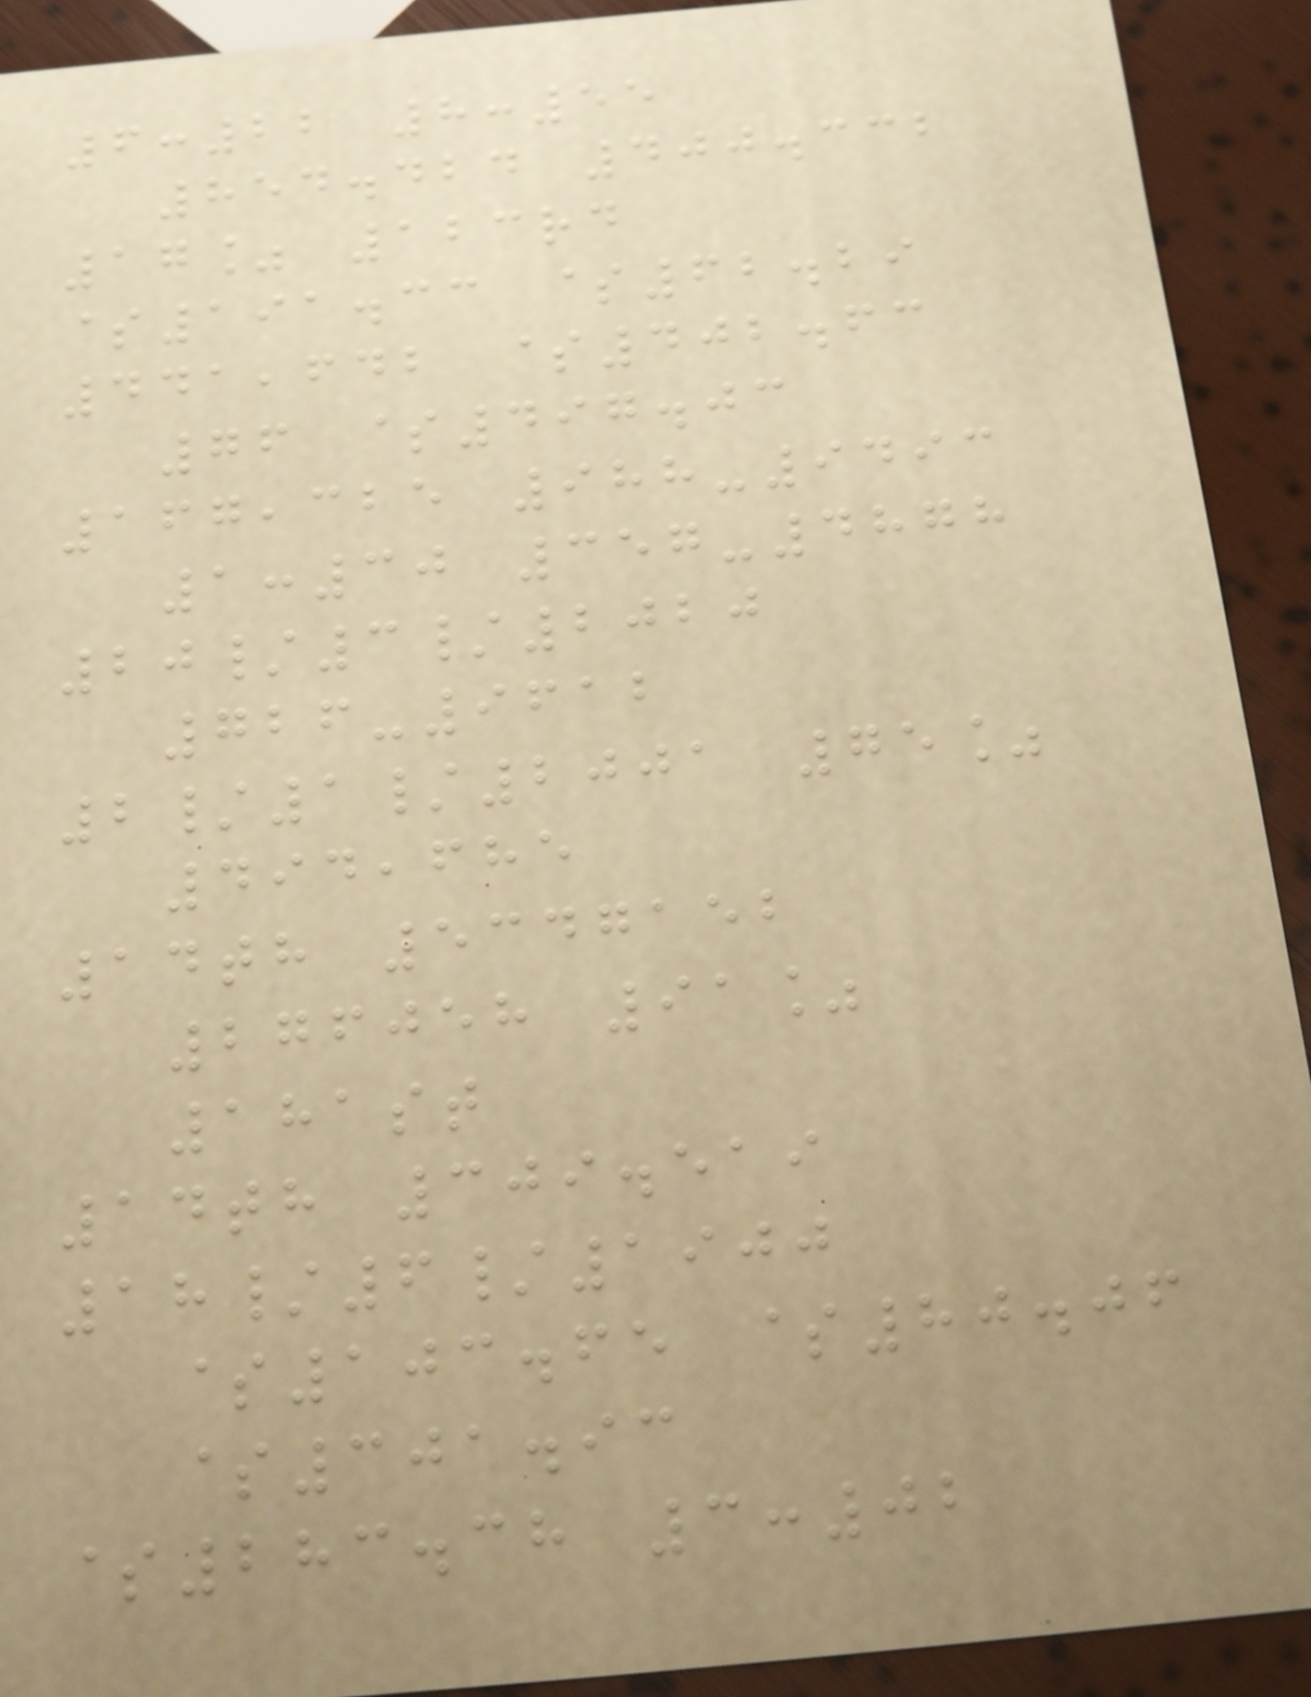6:22 8:55
854.424 400.332
17% 123rd
$191.33 $62.29
441,642 $402.63
76 $497.03
167,325 988-9493
1:30 357-4878
20/3/2020
726-9612
2/1/2001 75%
494,685
14th 5347152
276058 91%
181st
14th 309.519
18/6/1900
$103.65 $80.06
$301.93
$283.38 3:02
